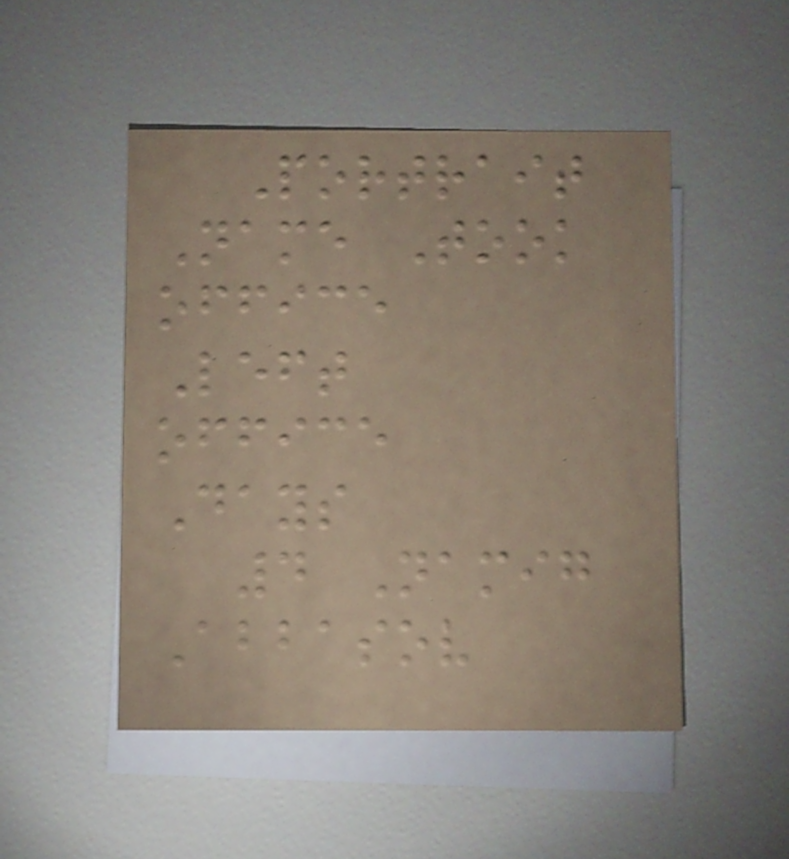Portrait
Name Took
office
Left
office
Days
4 Namig
Abbasov
